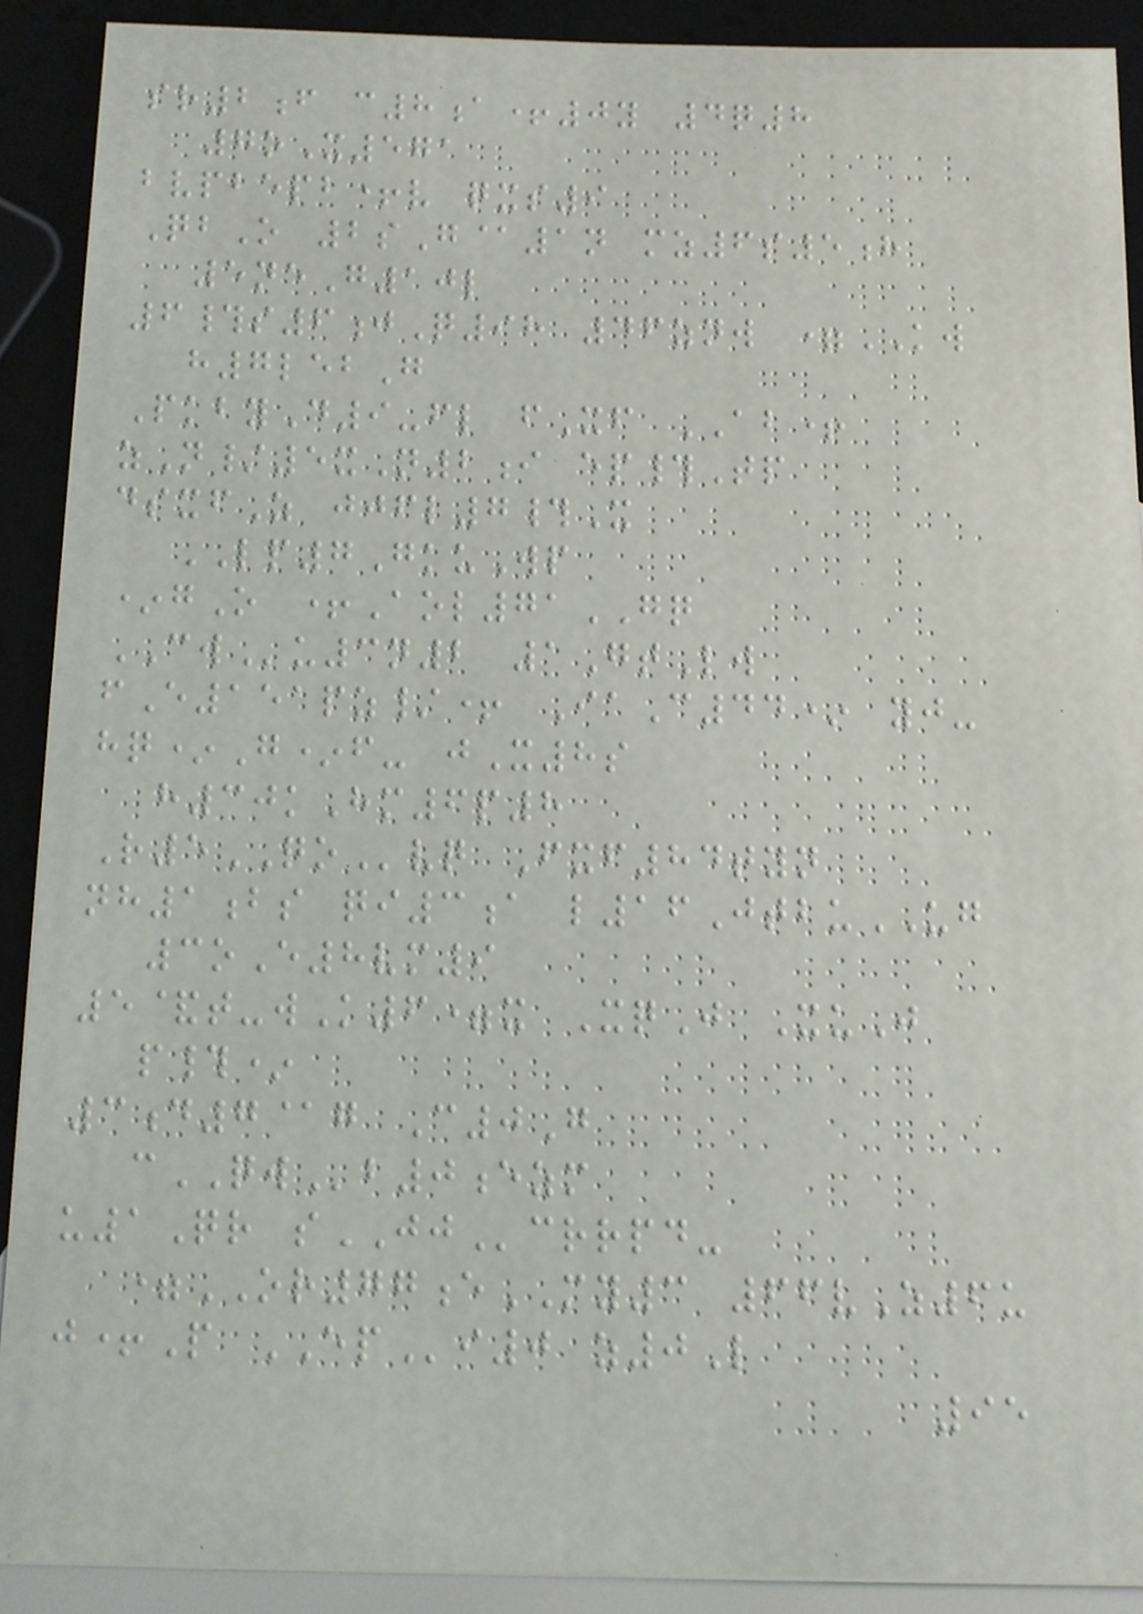sr2f c8a+0y 4q8
7oX571
bvpbepb+v qxs9
QbO 2sG@1n mz6s5h
5neG10l
6#s6jQ98 46znw =KW
h7lebG
PkbyD9-fl fXf AB+
zN/5xN2i ep#Tp
dsxfZ jjfl7#X
LP7GkuWp
*gO +Aol71GQ
CWu3n2 1GtLw
fE151pz/+ IaC44* yj-
hq*G*f- jX8s
h30kHm6p8
R5QOvq Fxf84tyn
nh1bs qi3a l16JtbuUG
3oE8vm9
5&t-wK6=x XqJ XuJ
p#*
3d7@g C0G
cQWb0ezm
u1Qr sJJcrrpd-
=OR77eMY3 66vZ6u
j+P EPi0 z0L
95
